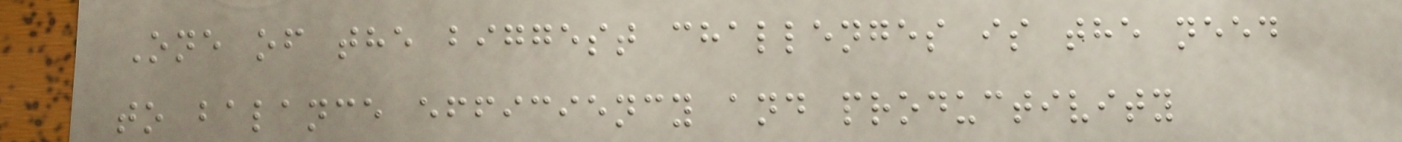One of the biggest challenges is the need
to balance efficiency and productivity
